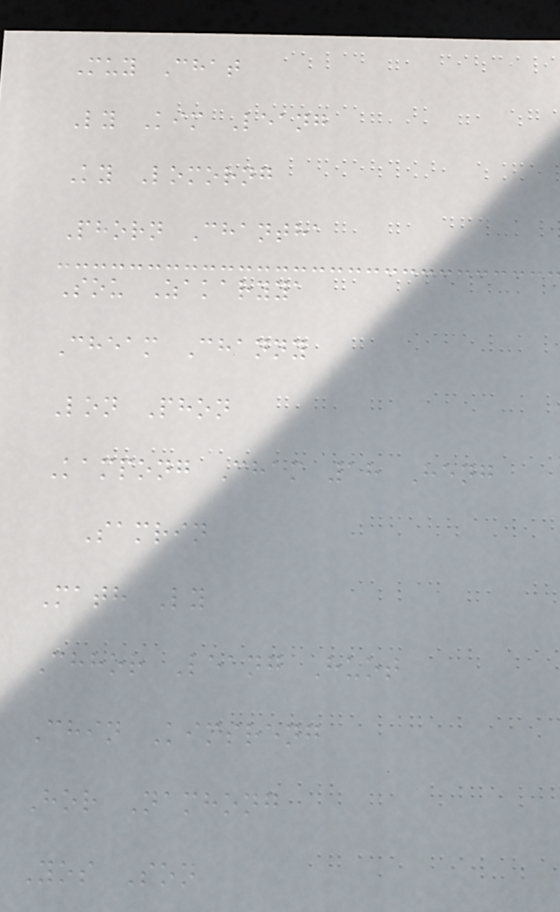Muy Chat
Ly Kim Leang
Ky Lomorng
Phorn Chantha
Sou Zakaryya
Cheam Channy
Lon Phon
Kampong Cham 18 Heng
Samrin
Math Ly
Chhor Leang Huot
Chin Kimsreng
Hor Namhong
Yos Son
